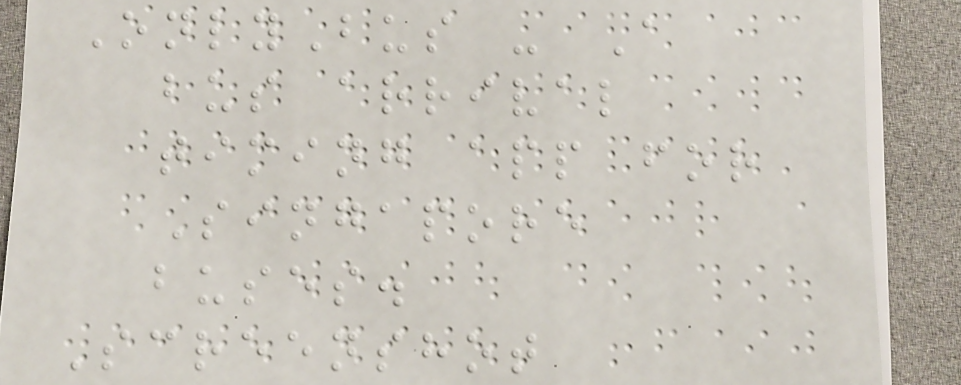OnlyBus - A
bus arrival
timing app for
Singapore
buses.
Screenshot
